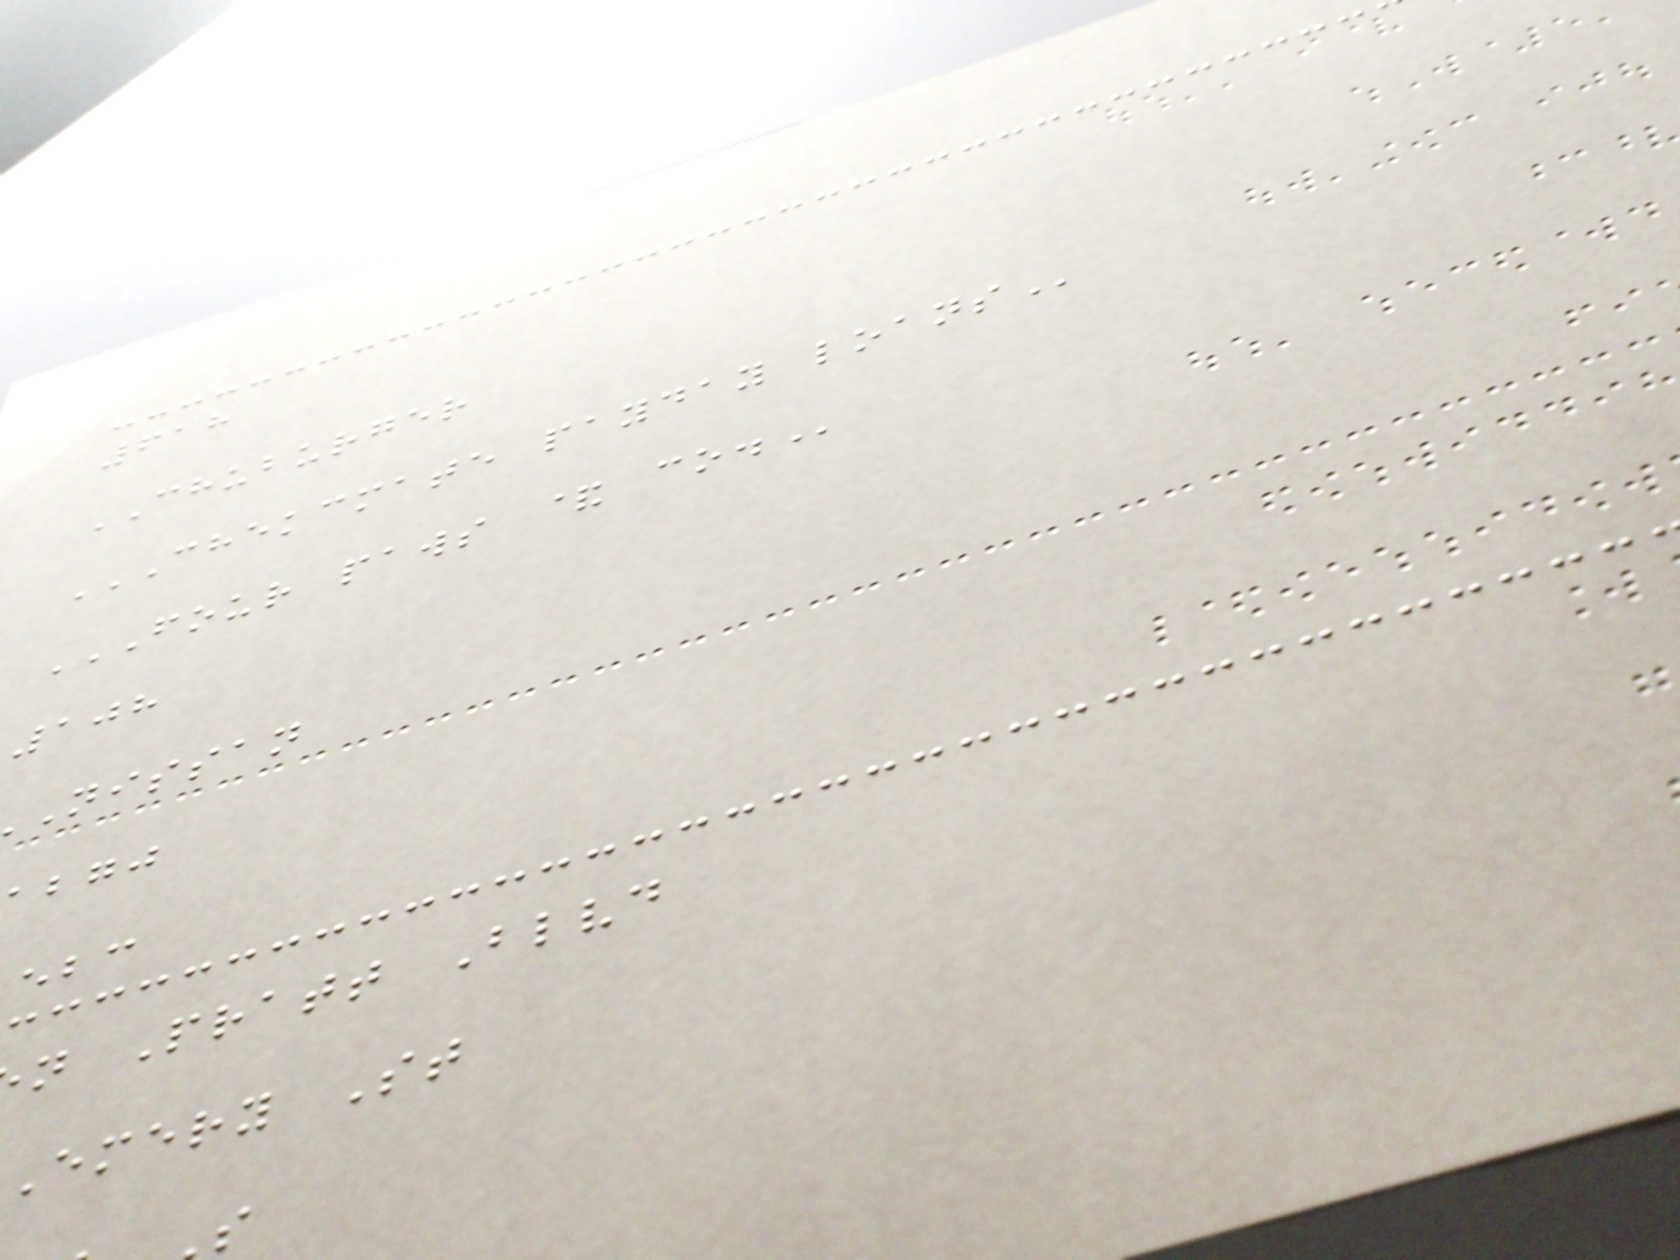618
CHUBURGER
CHEKCMATE PAYDAY LOANS
FOUR PAWS & CO.
108
nissan
abgj
n Pratt Blvd
Emery St
